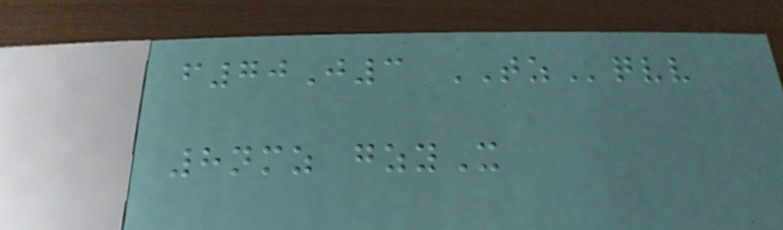f70J3 TZqvv
8nmz gzyX
